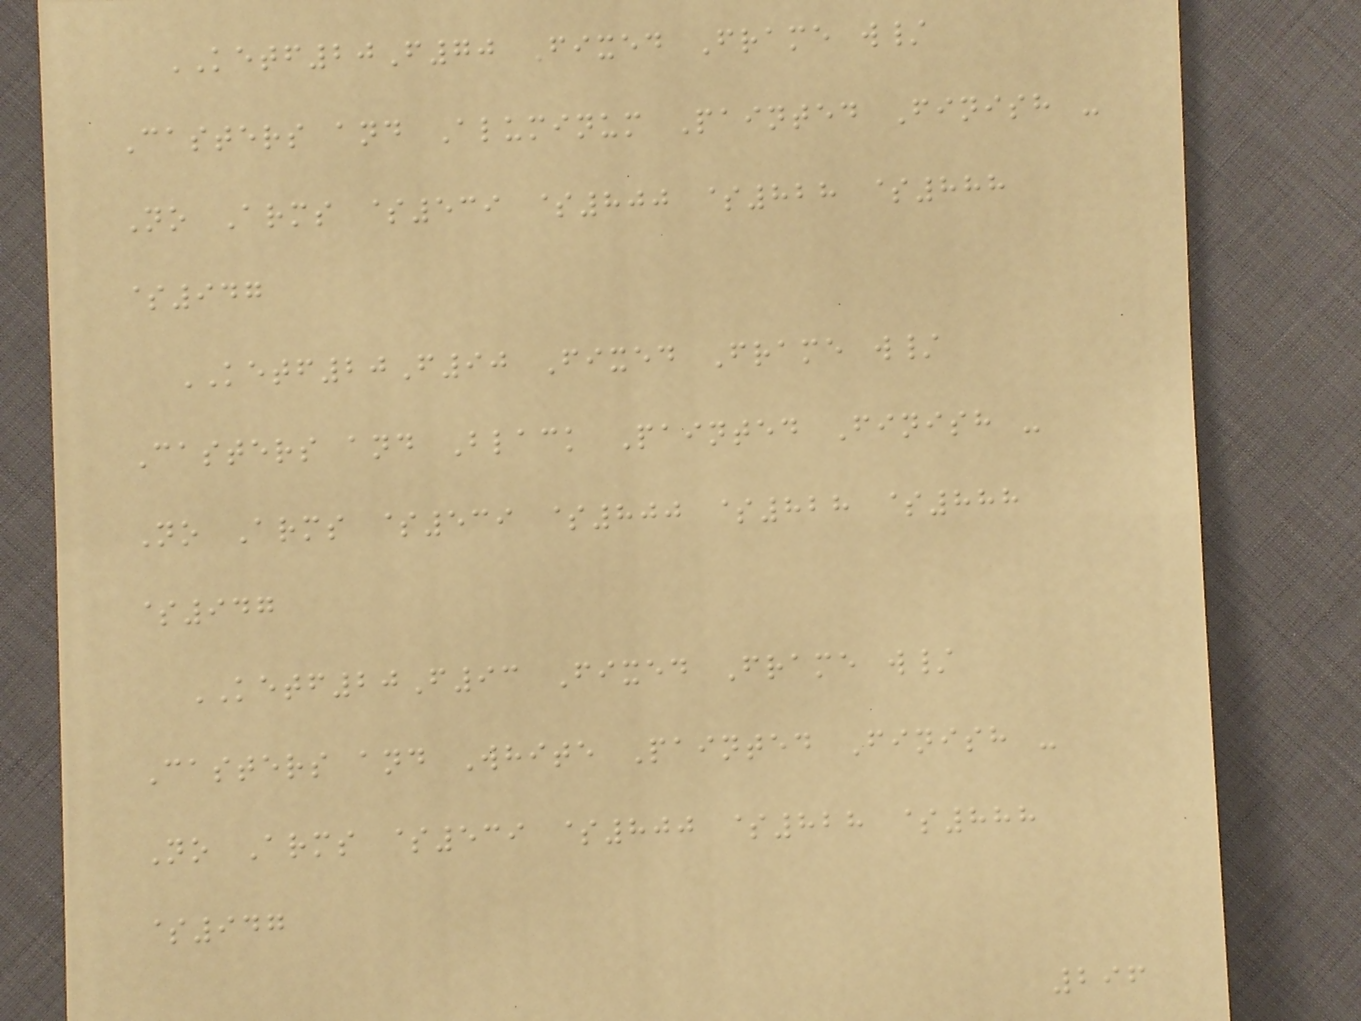KETF20F70 Fixed Frame w/
Casters and Aluminum Painted Finish -
No Arms $539 $800 $828 $888
$947
KETF20F90 Fixed Frame w/
Casters and Black Painted Finish -
No Arms $539 $800 $828 $888
$947
KETF20F93 Fixed Frame w/
Casters and White Painted Finish -
No Arms $539 $800 $828 $888
$947
296
